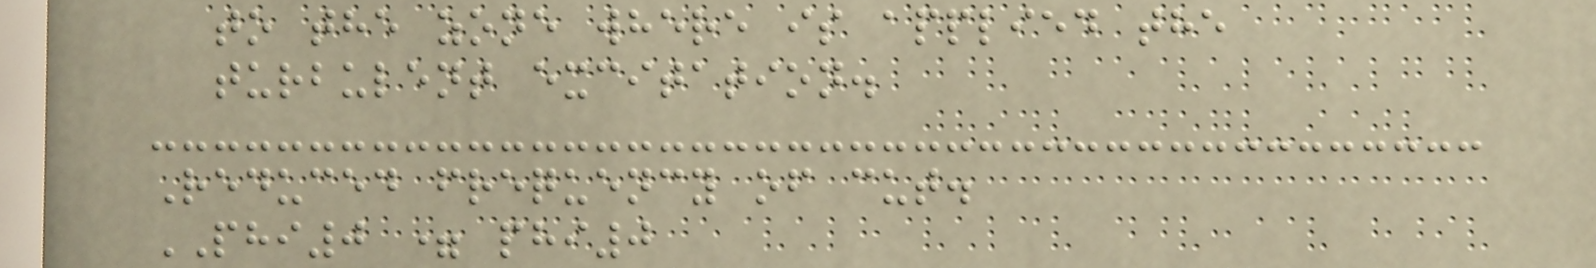to the zone where is applied the
turbulent excitation.
Reduced frequency of cut.
PHI0 = phi0
